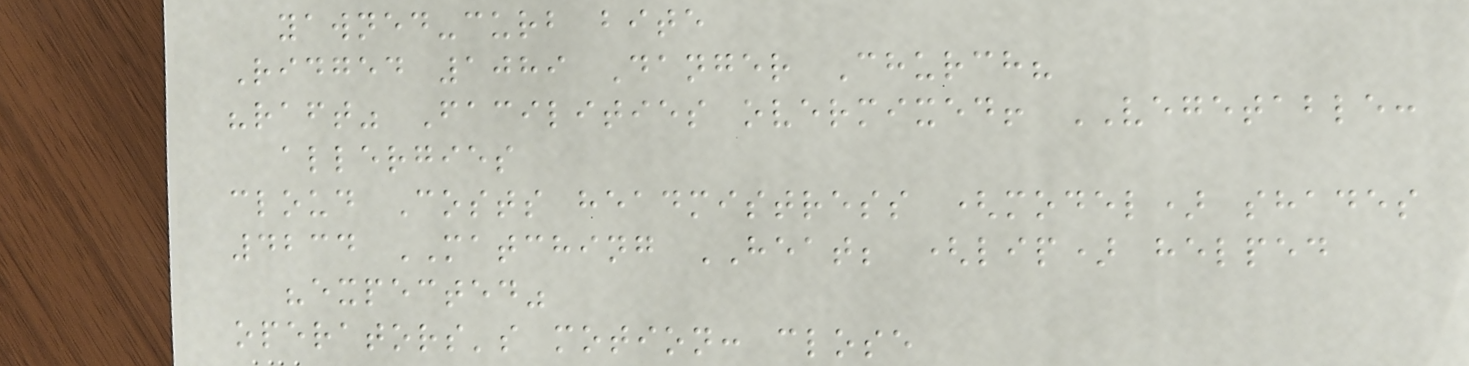yawned-curb bite
Ridged 1089 Danger Church?
"raft" Facilities overmixed! VEGETABLE:
allergies
cloud Costs headmistress (model) shades
4234 MATCHING HEAT; (lip) helped
"expected"
operators's motion: close
